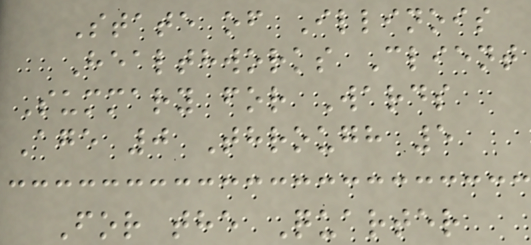State of Illinois
Healthworks Client
Summary for Wards
Age 0 Through 5
For the Quarter
